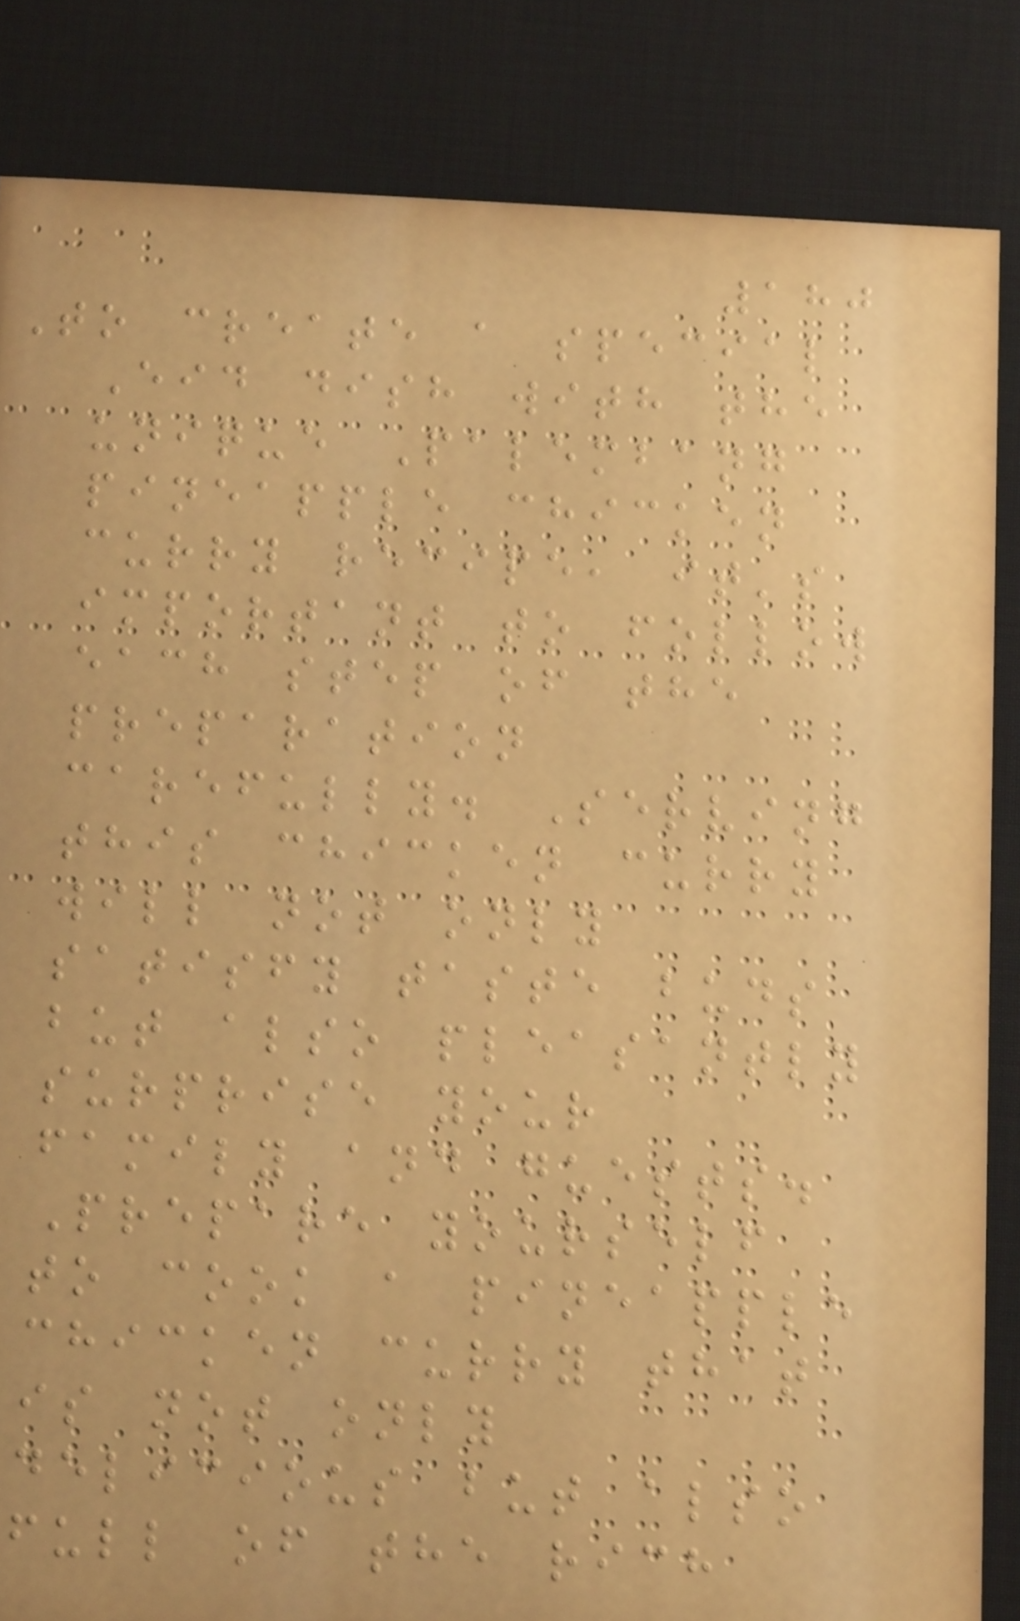180
To create a special
Eid dish with the
unique Palembang
pineapple chicken
curry recipe, it's
important to follow
each step of the
preparation
carefully. Serving
this chicken curry
will not only
satisfy taste buds
but also pleasantly
surprise your
family and guests.
Prepare yourself
to cook a pineapple
chicken curry that
is not only
delicious but also
full of the rich
